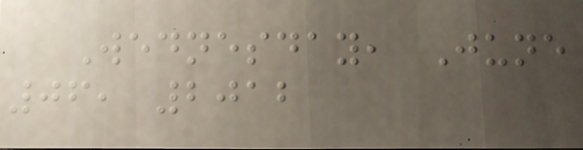Wednesday, June
06, 2012
